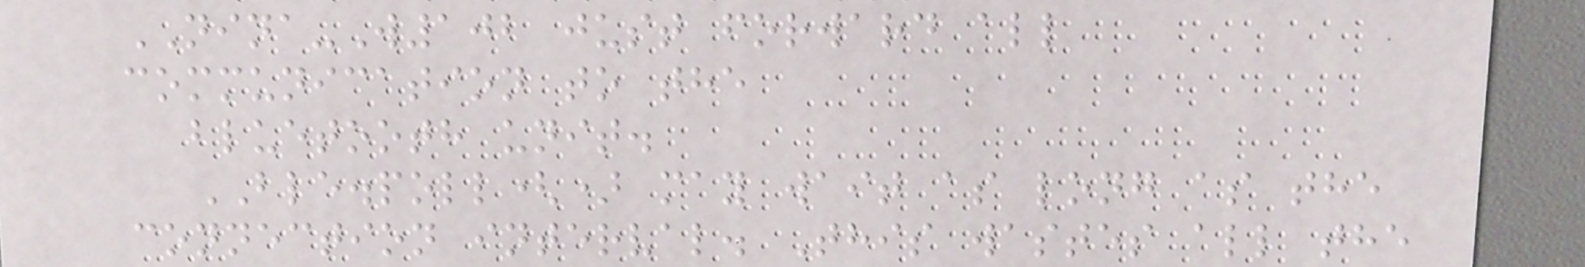NINA-W102 just forward all
communication to the
bluetooth unit.
BLE.poll() may wait as long as the
connection interval. This wastes all the
